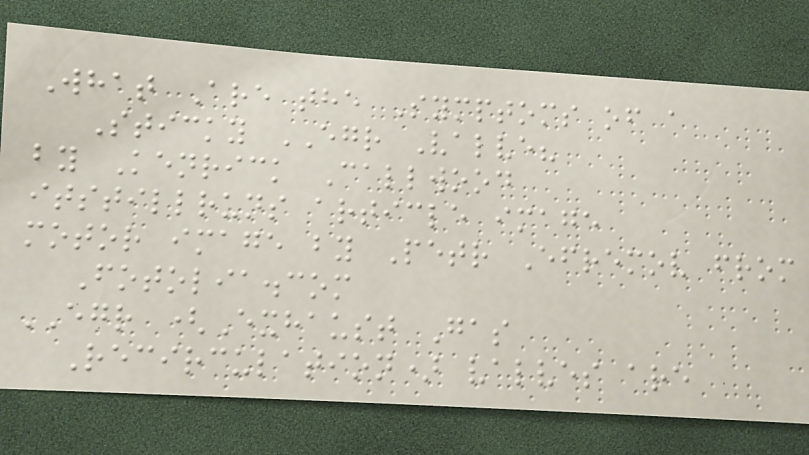What Are the Symptoms of a
Sticky EGR Valve?
by Kenrick Callwood
itstillruns article image
motor image by Petr Efremov from
Fotolia.com
EGR (Exhaust Gas
Recirculation) valves are
